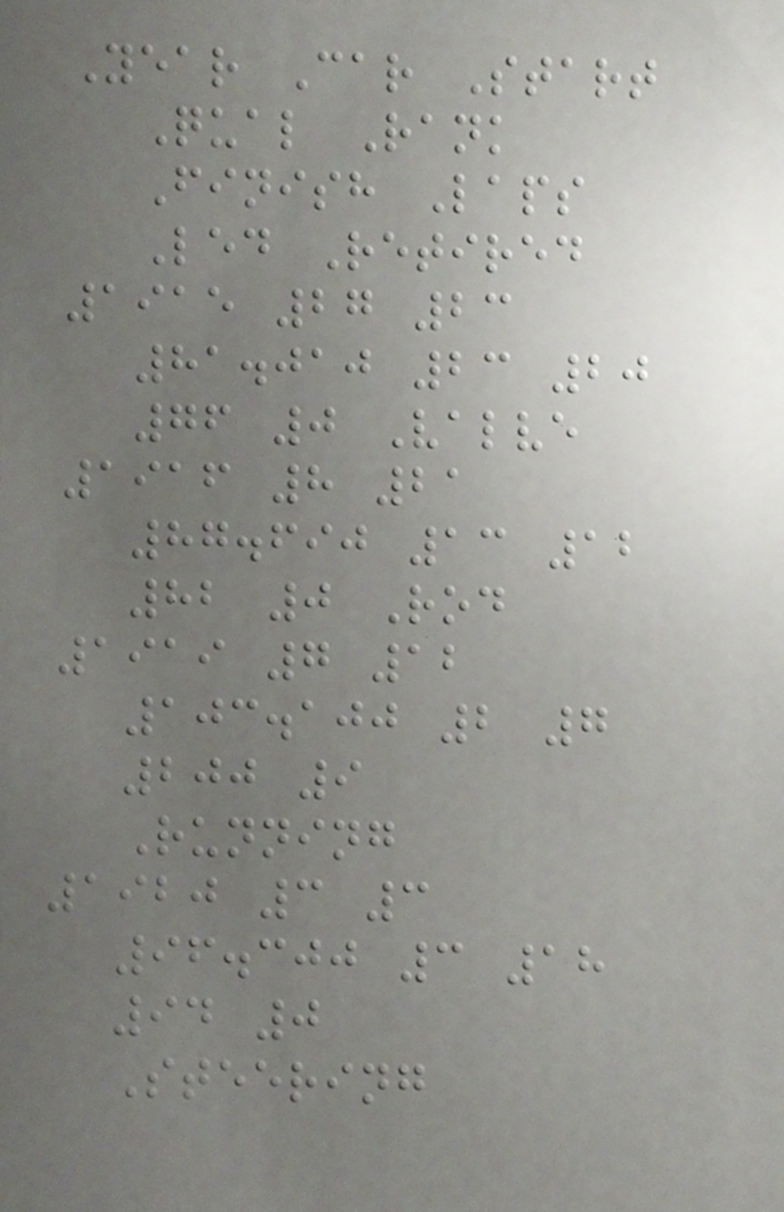Year Car Start
Qual Rank
Finish Laps
Led Retired
1915 27 23
81.010 23 20
76 0 Valve
1916 8 21
87.690 13 12
82 0 Rod
1919 7 12
103.100 2 7
200 9
Running
1920 3 3
96.300 3 18
94 0
Steering
